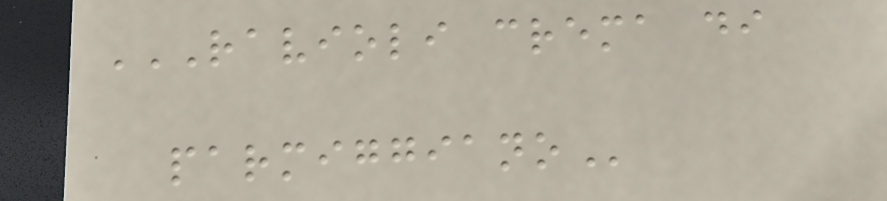RAVIOLI CREMA DI
PARMIGGIANO
